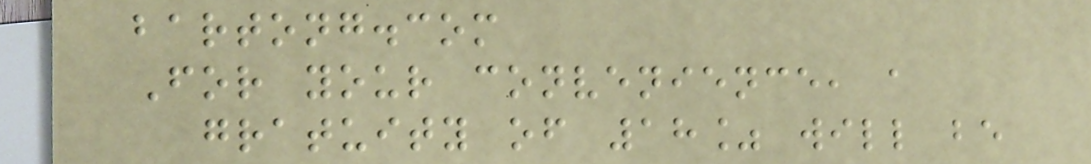bartong.com
For your convenience, a
gratuity of 18% will be
